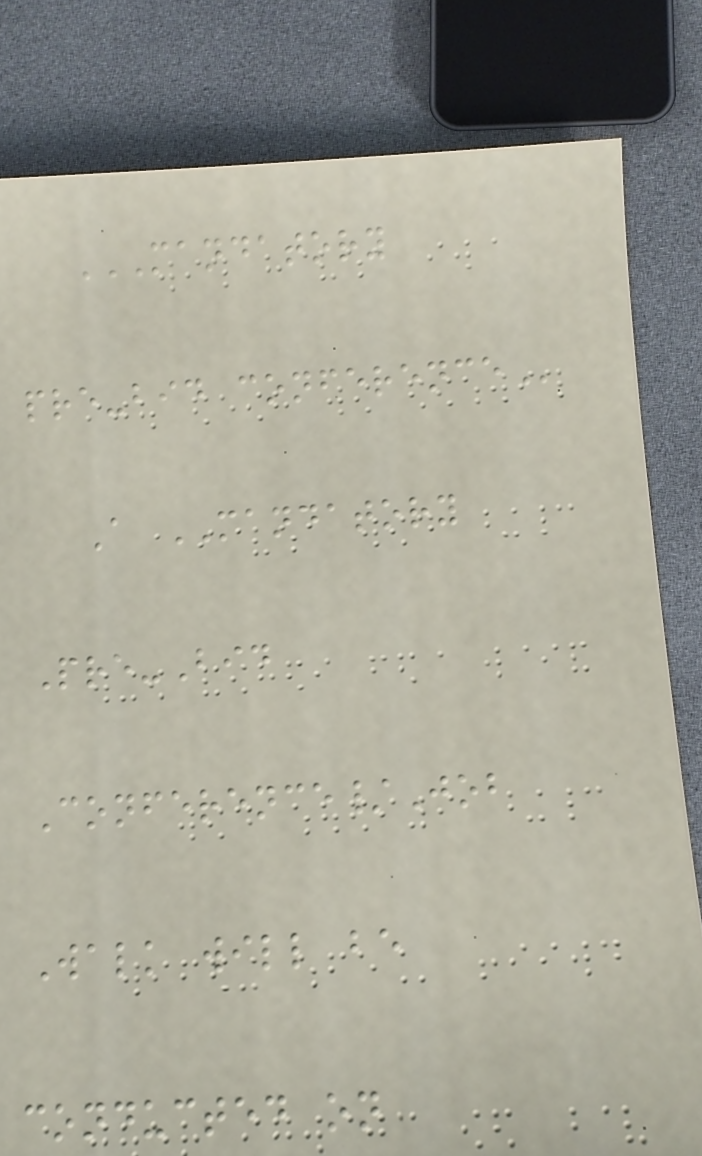MANDATORY
PRE-BID CONFERENCE
A MANDATORY
Pre-Bid
Conference/Job
Walk will be
conducted on
